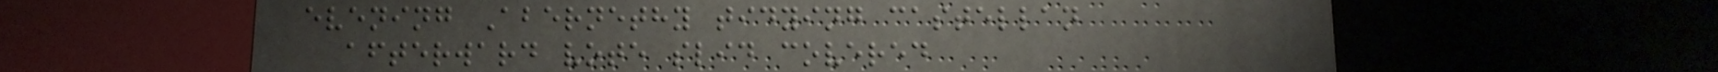evening Abernethy tidying castellan
afterward vote slid covered
